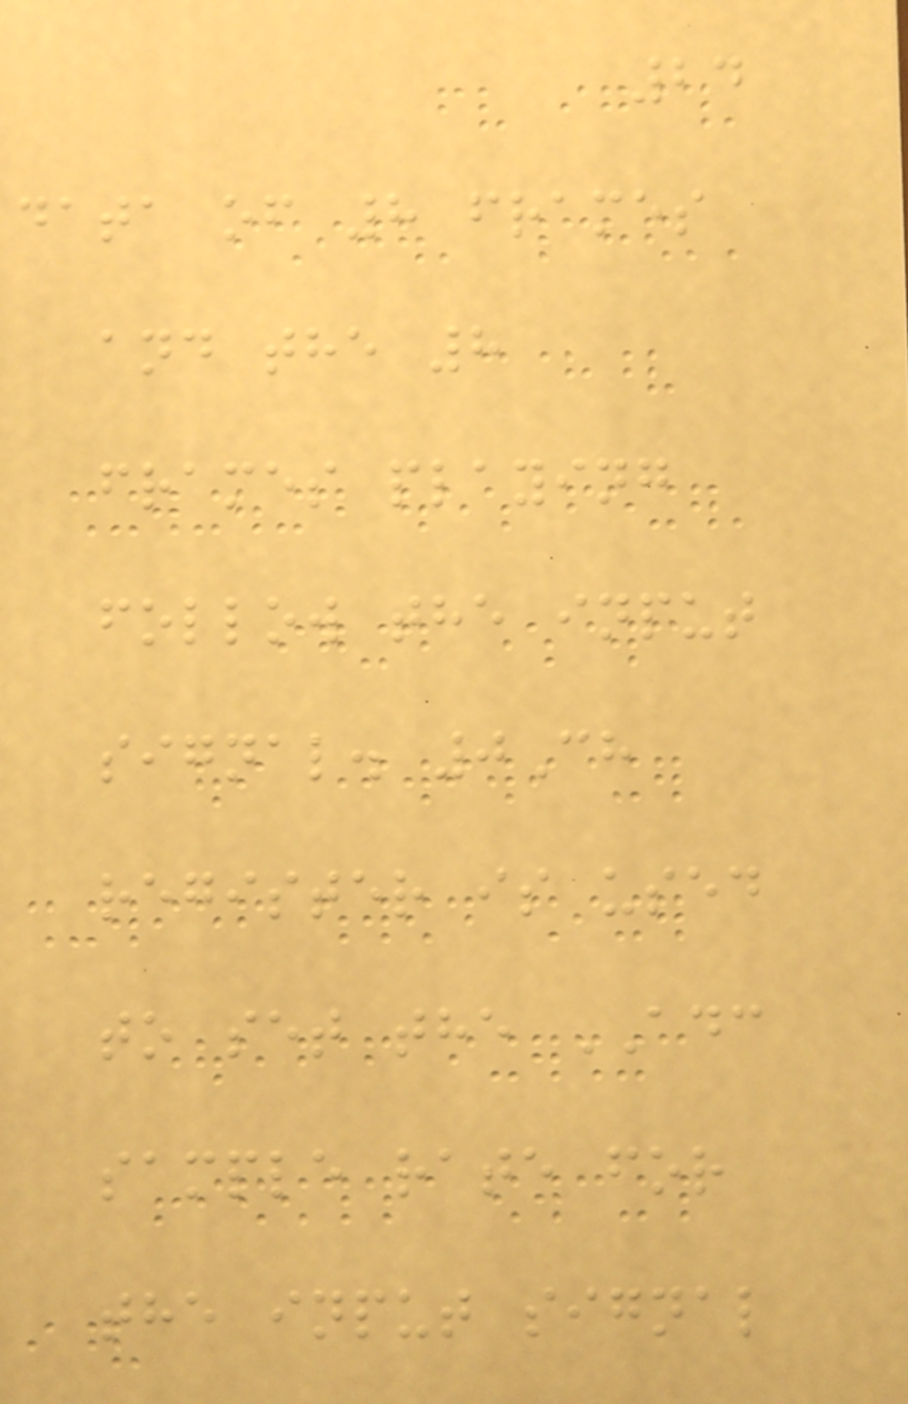24
data of 8 frames
and the 8
frames playing
follow the input
signal. 0Ch
register is used
to set the ADC
sample rate for
the input signal
